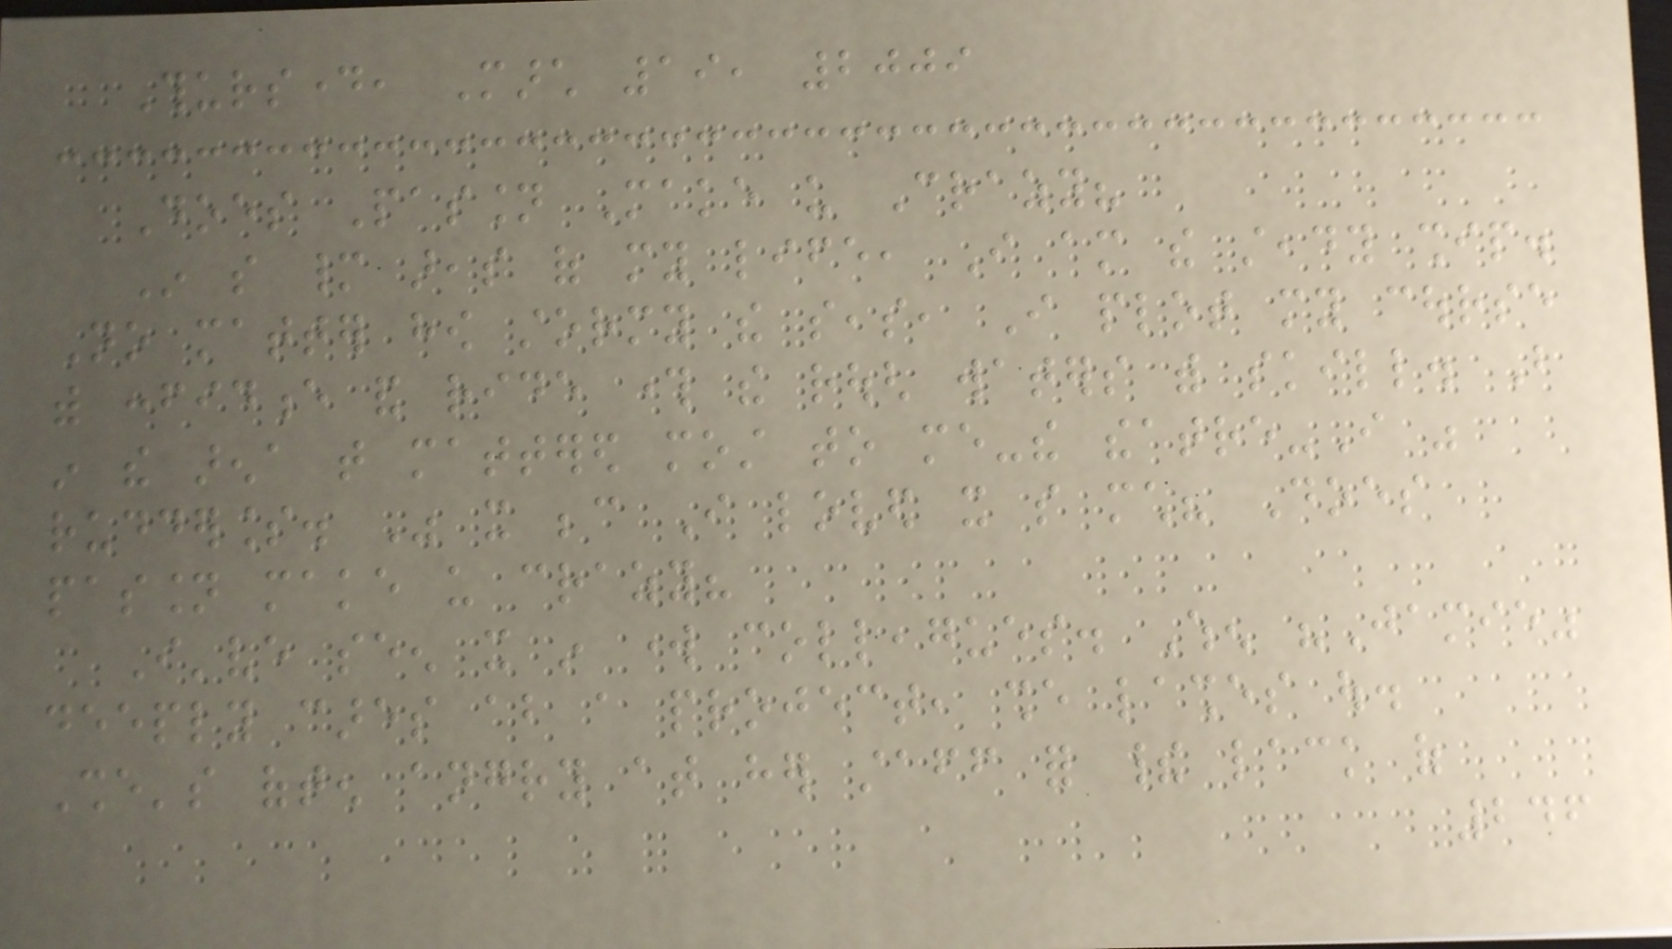Thursday, March 19, 2009
Does Passion Make us Crazy?
In so many areas of my life, I am the steady ship.
No matter how stormy the seas, I plot my course
with confidence and ride through the rough waters with skill. But
in the arena that mattered most to me-the theatre-I was
rudderless. Was it because I loved it so much? Does
passion make us crazy?
I've seen it in work colleagues. When "Jamie"
deeply cares about a project, she lashes out.
She's often angry at her staff for their lack of
246
